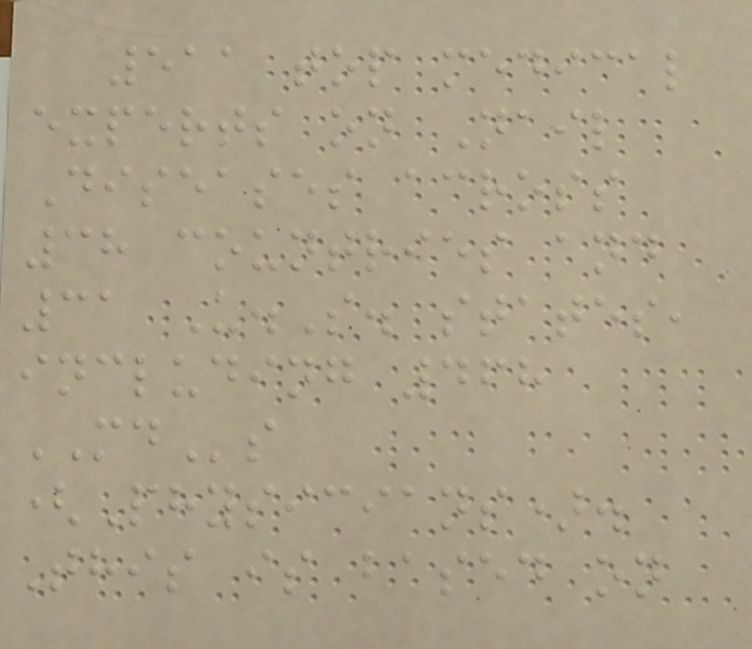511 top medical
experts on Nail
Diseases across
38 countries and
31 U.S. states,
including 468
MDs
(Physicians).
This is based on
